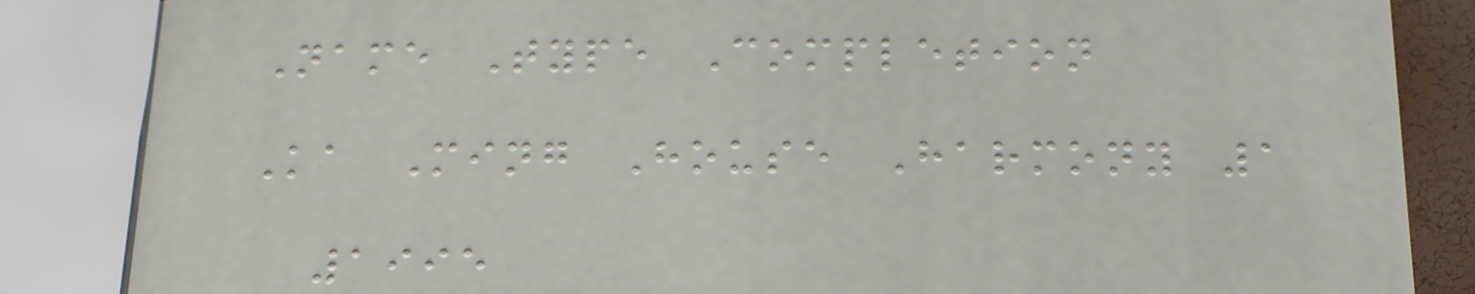Name Type Completion
Ka Ming House Harmony 1
1995
